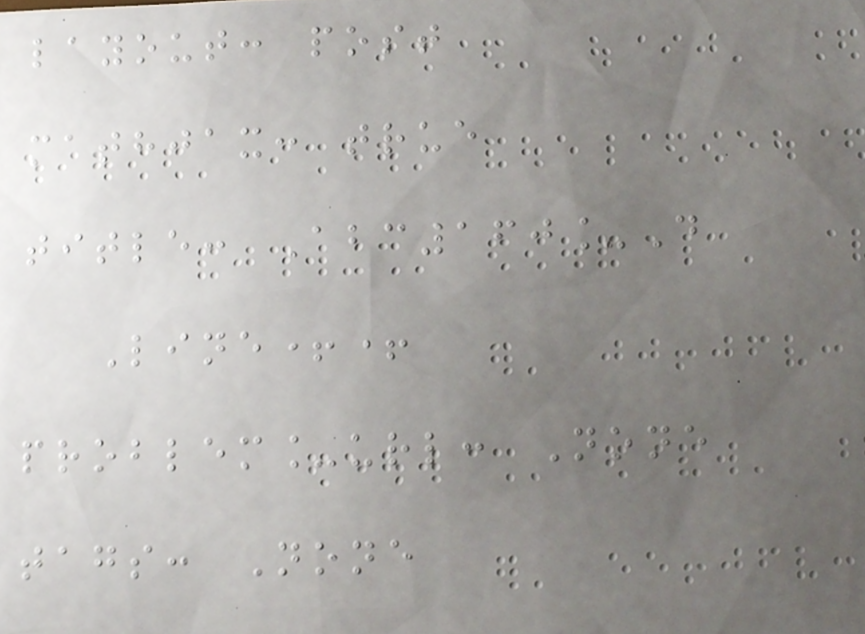layout: post
mathjax: true
title: Abc160_D
Line++
problem_url: None
tags: None
